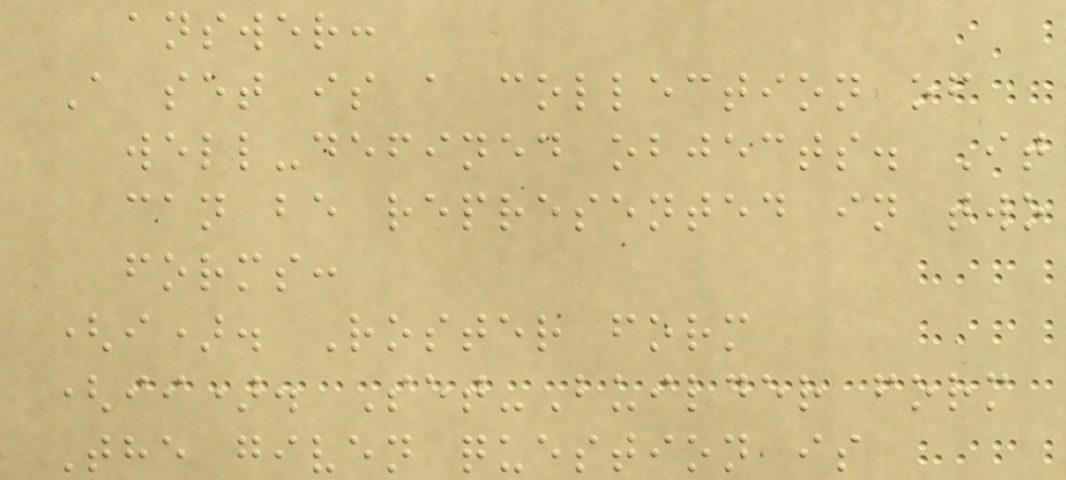answer:
A set is a collection of
well-defined objects. It
can be represented in two
forms:
(i). Roster form
(ii). Set-Builder form
The given question is
